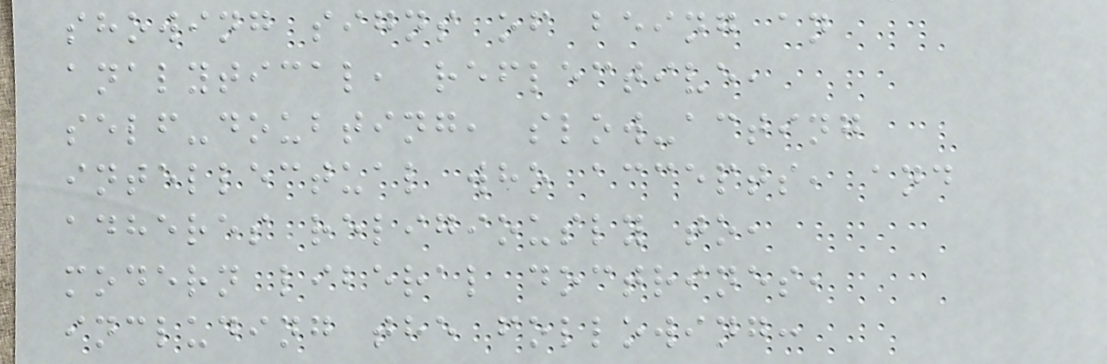showing signs of being an
analytical, reflective,
self-doubting, slow-acting
intellectual who accepts, and
adheres religiously to,
modern liberal doctrines,
including the following:
